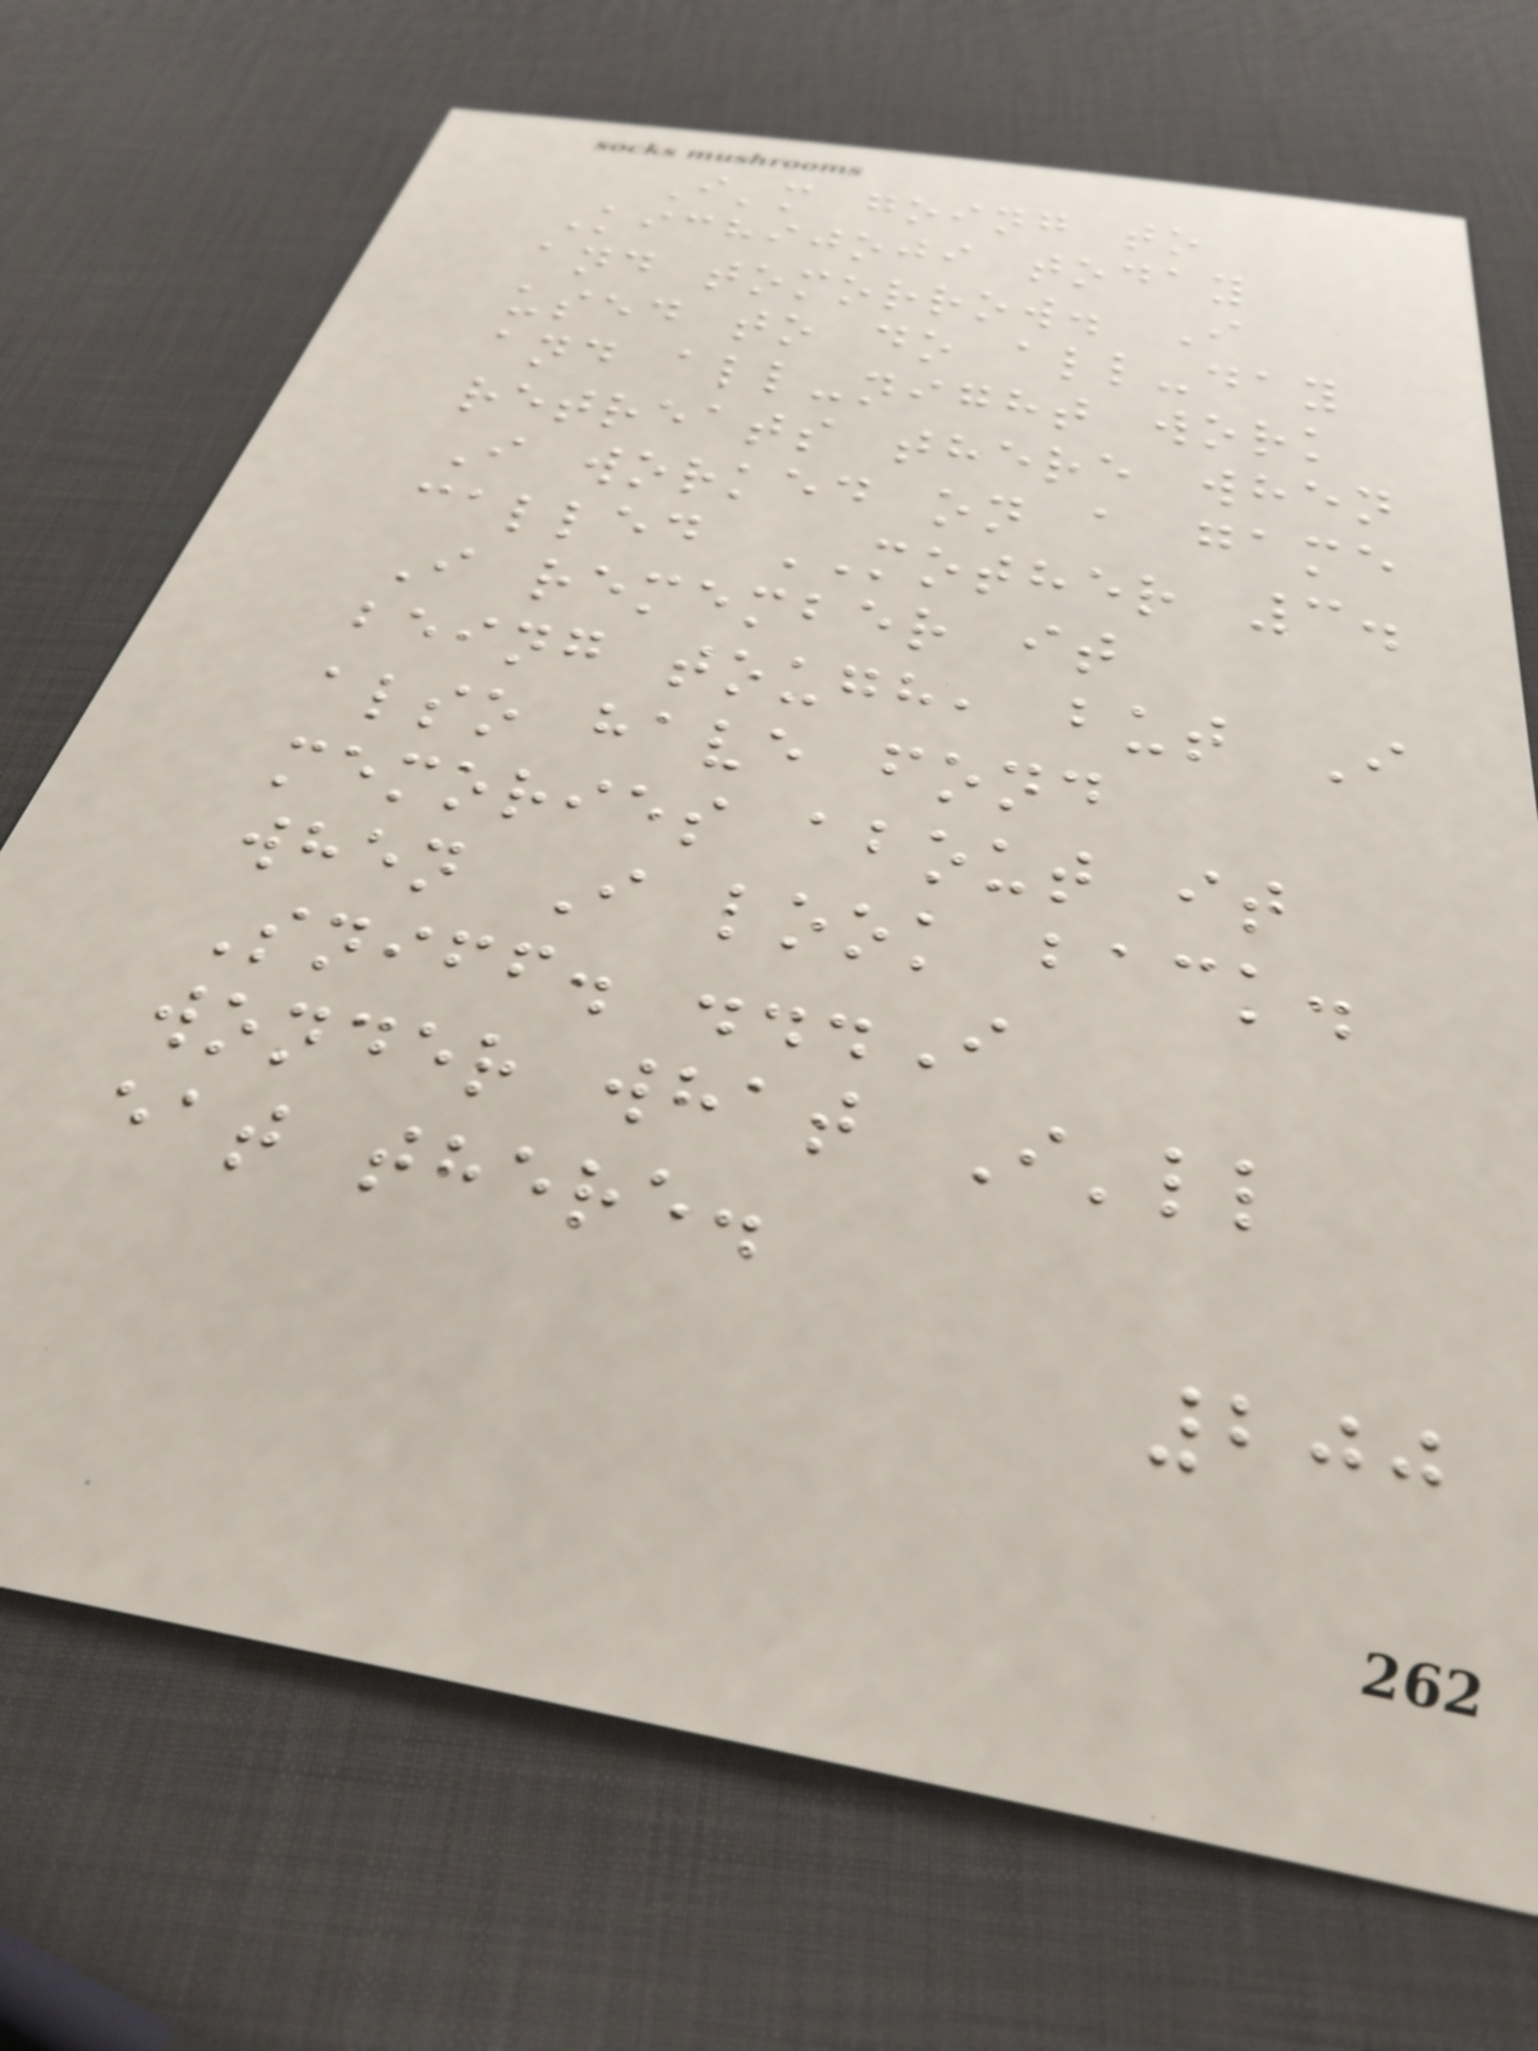I'm going to
Kichijoji today
and tomorrow. I
used to do all-day
and all-night work
retreats there when
I worked on a game
called MOTHER 3.
I remember it
being tough, but I
also have fond
memories about it
when I look back.
Sniff. ...I
wonder what I'll
eat there.
200
